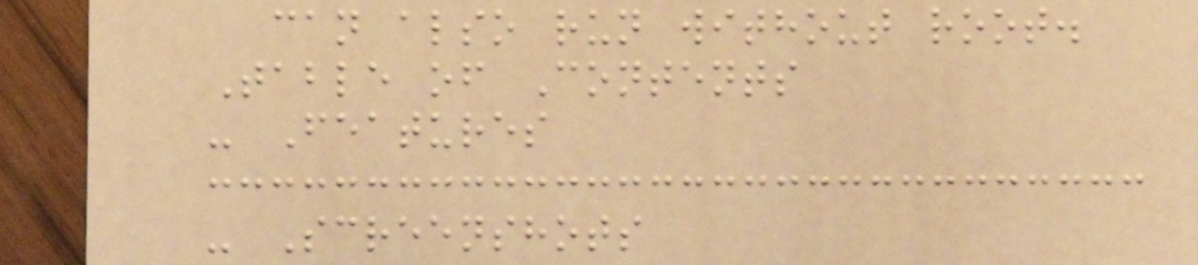can also run without root.
Table of Contents
- Features
- Screenshots
